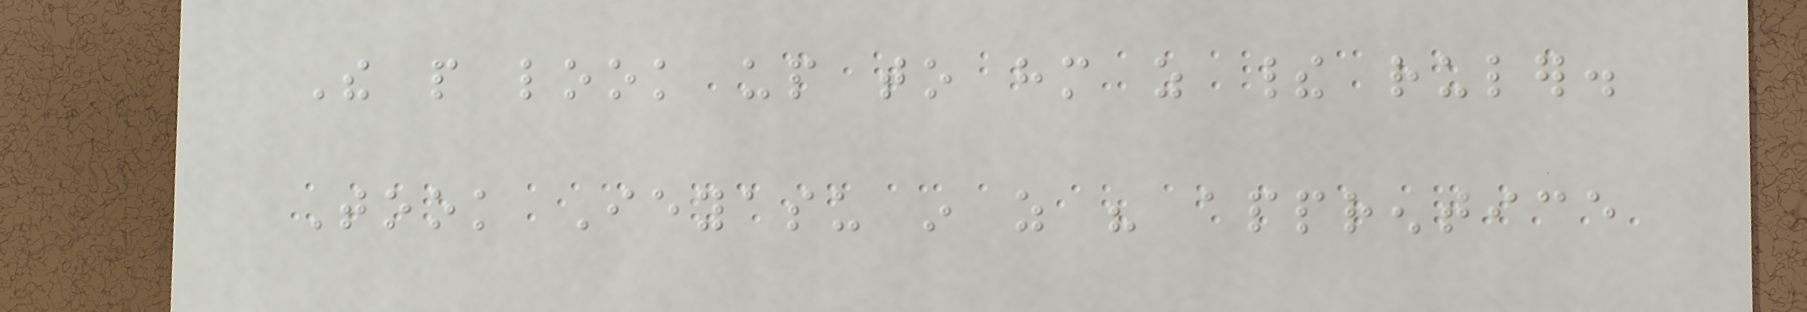The people look up to him as their ruler.
Took Ieyasu in as his apprentice
